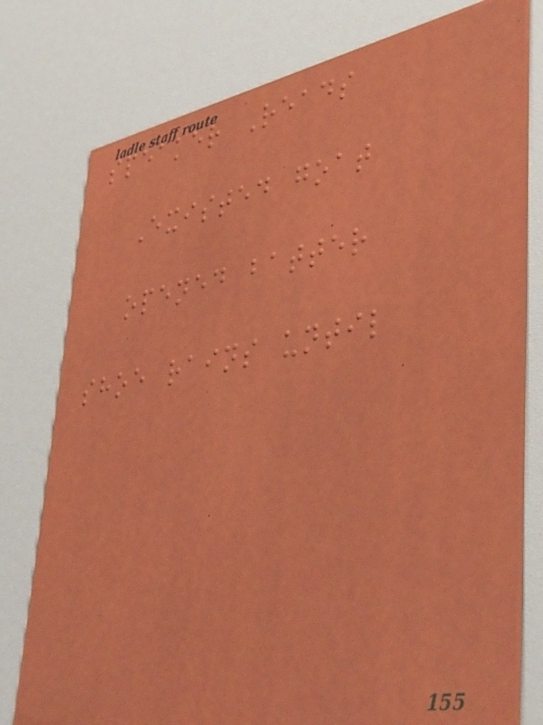speaker Reads
Existed goat
opened batter
shoe rains until
